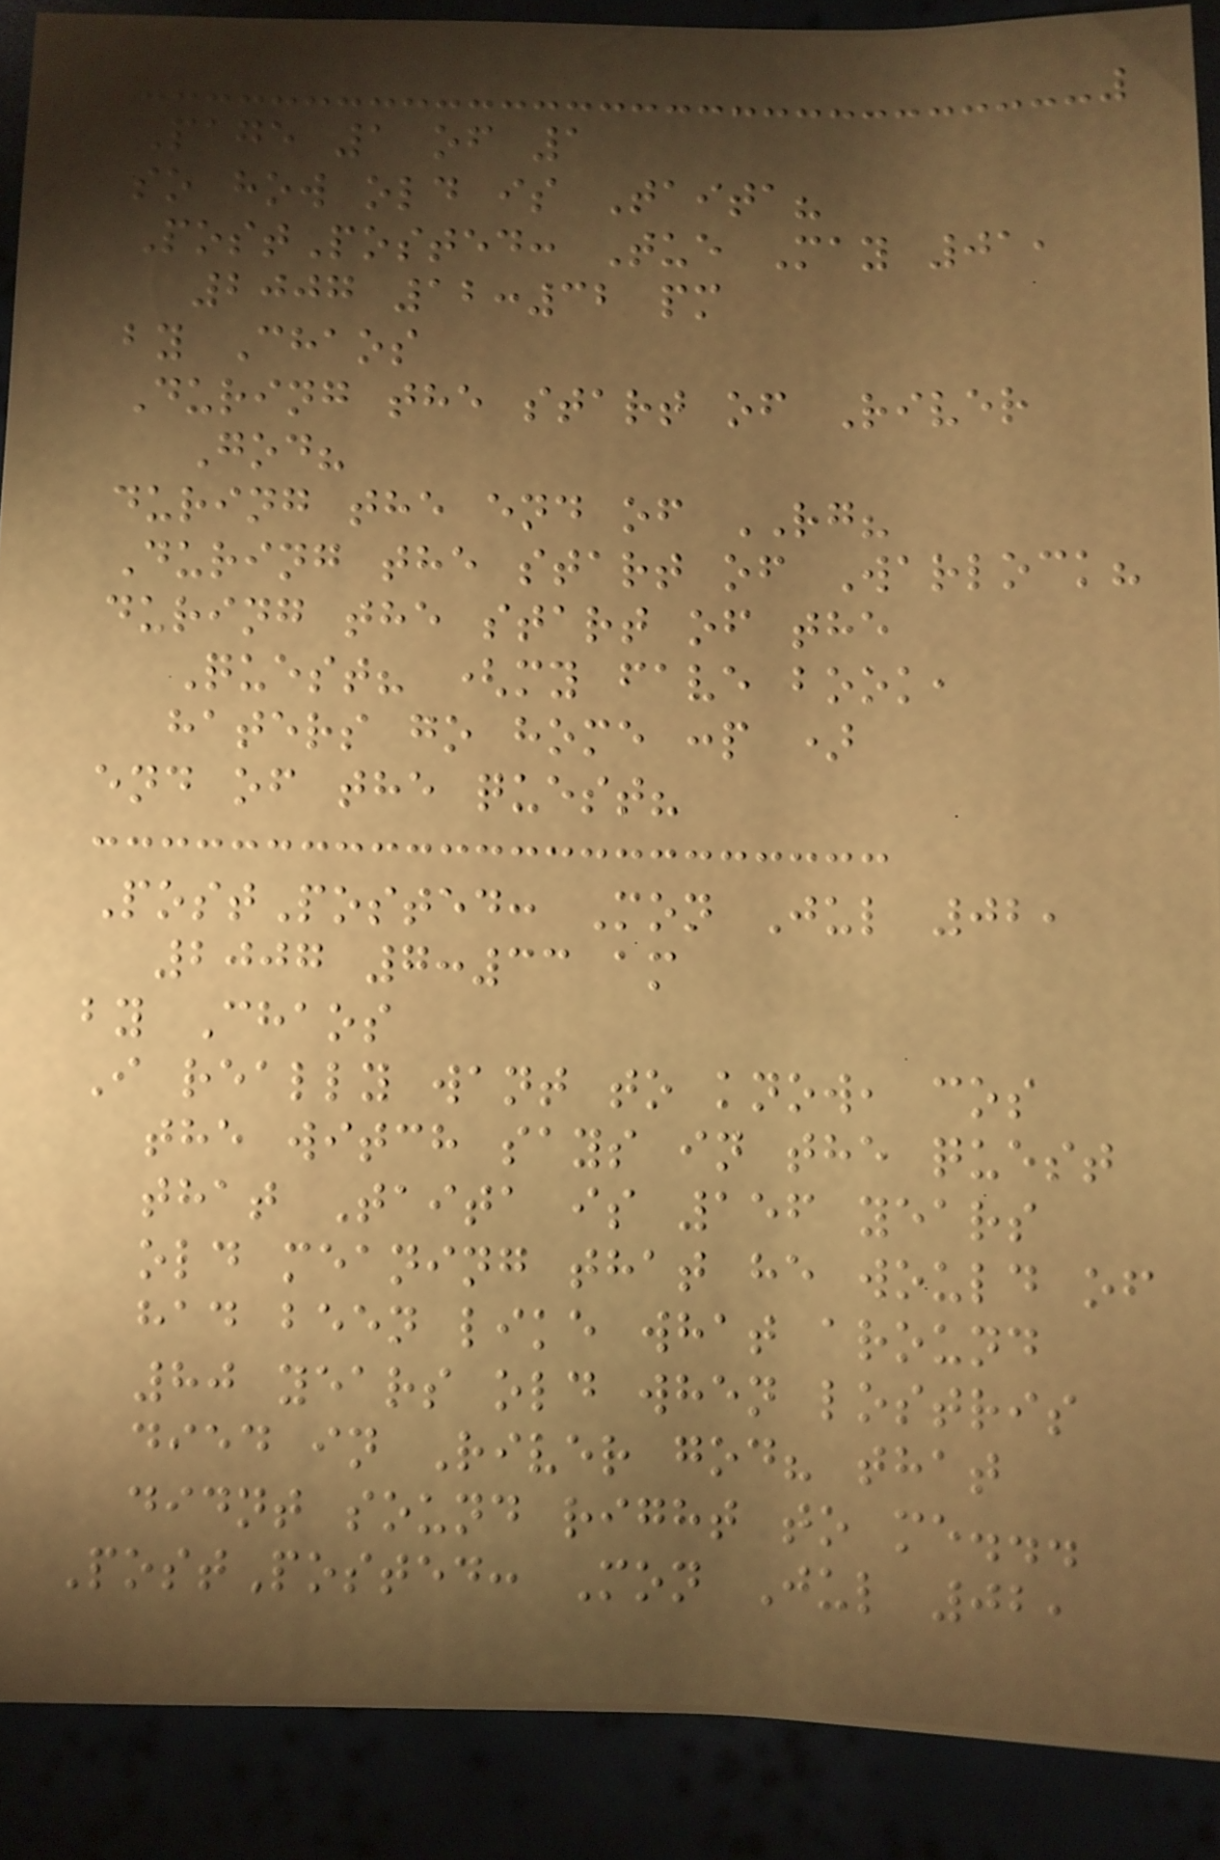Page 1 of 1
so how old is Taita?
PostPosted: Tue May 01,
2007 12:32 pm
by Chaos
During the start of River
God?
during the end of RG?
During the start of Warlock?
during the start of the
Quest? (my fave book,
haters go home :p )
end of the quest?
PostPosted: Mon Jul 02,
2007 7:33 am
by Chaos
I really want to know, cos
the witch says in the quest
that Taita is 156 years
old meaning that he would of
had been like what around
80 years old when lostris
died in River god? that
didnt sound right to me...
PostPosted: Mon Jul 02,
